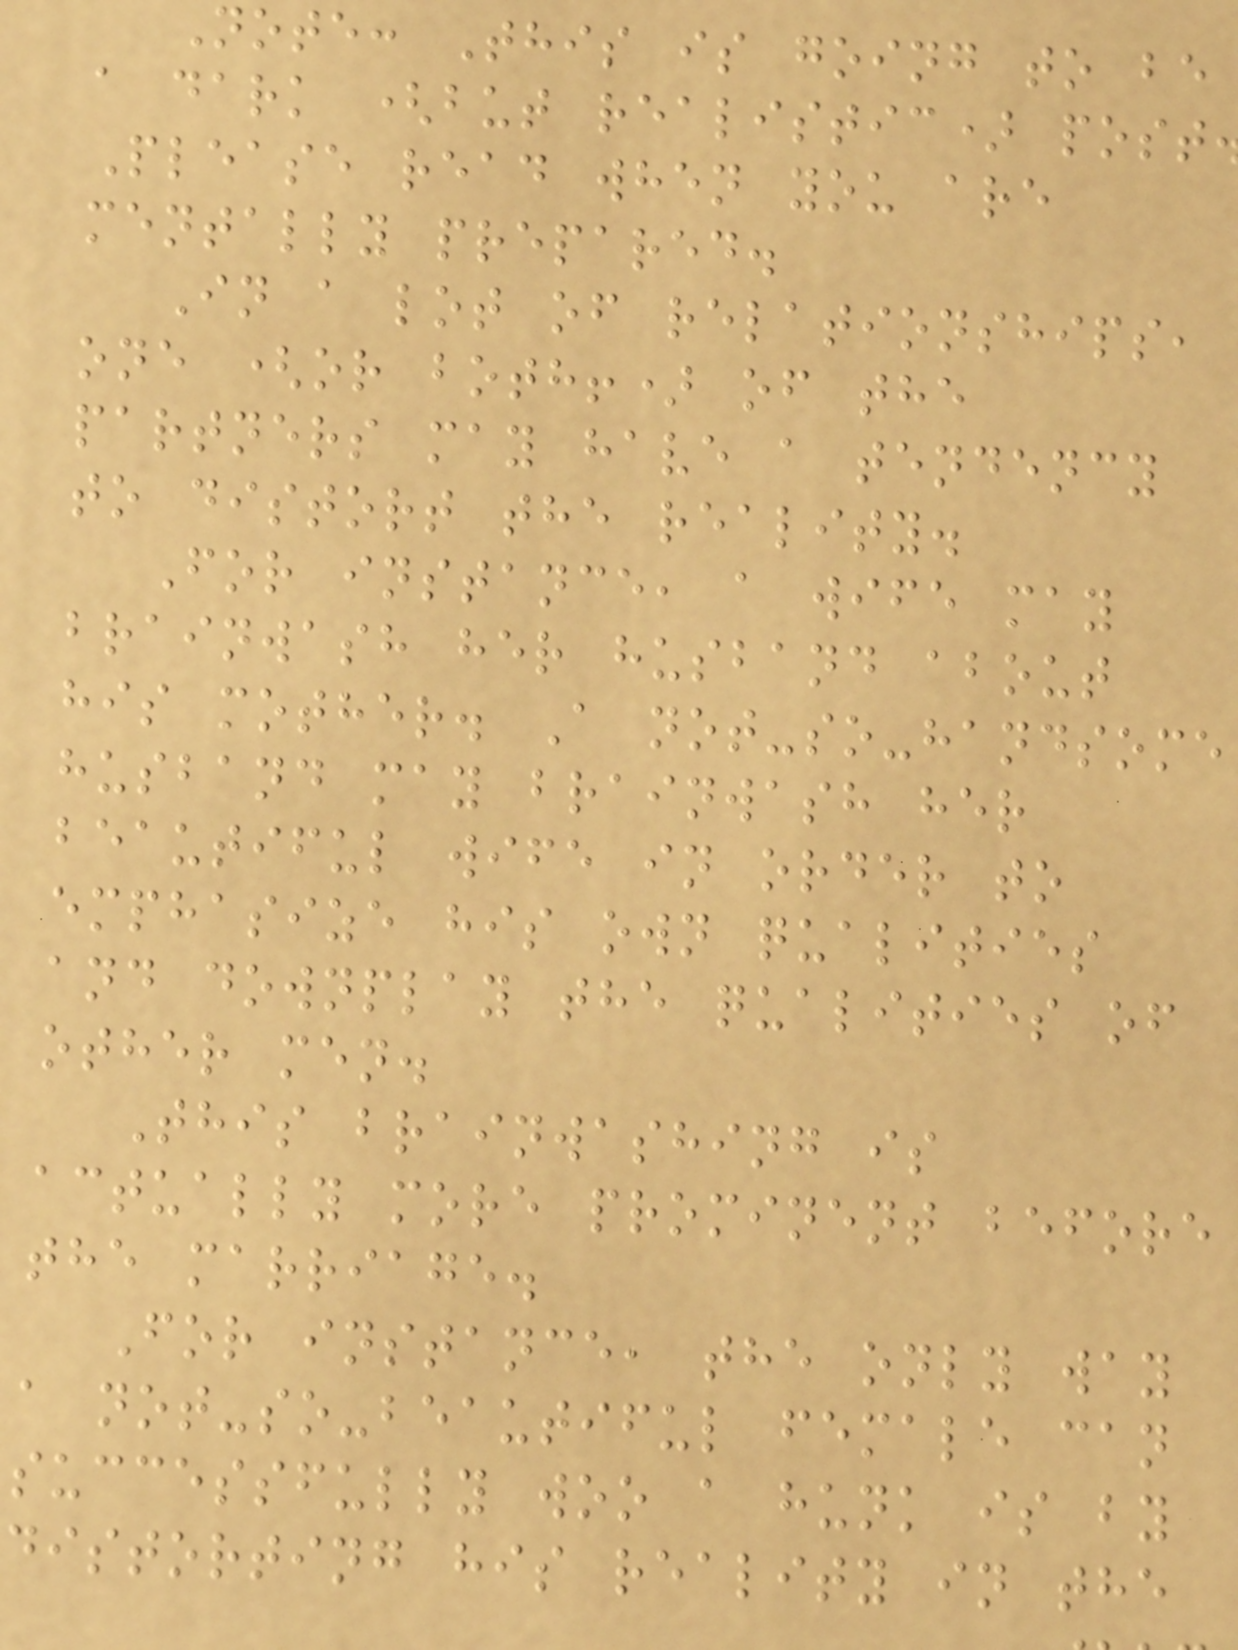Note: This is going to be
a dark (but realistic) post
Please read when you are
mentally prepared.
In a lot of relationships,
one (or both!) of the
partners may have a tendency
to distort the reality.
For instance, a wife may
brainwash her husband about
his mother. A not-so-handsome
husband may brainwash her
beautiful wife in order to
emphasize his own qualities
and downplay the qualities of
other men.
This brainwashing is
actually more prominent before
the marriage.
For instance, the only way
a not-so-beautiful female can
successfully woo a hunk is by
distorting his reality in the
